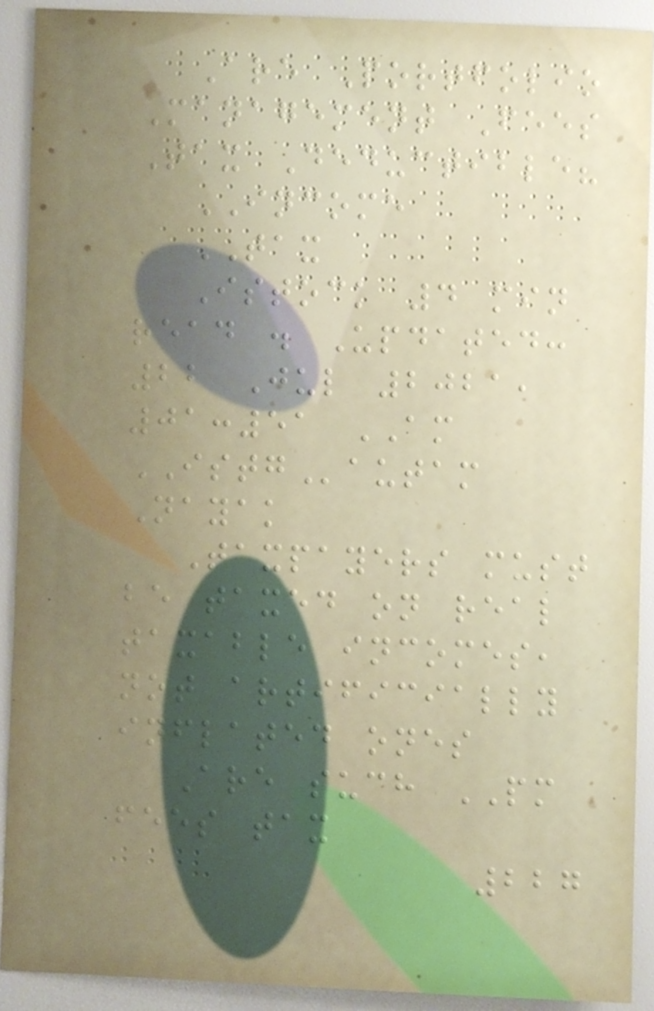Are Portfolio
Management Fees
Tax Deductible?
INCOME
TAX
Istock 4 min
read . Updated:
22 Jul 2021,
01:51 AM
ISTGautam
Nayak
Taxpayers must
be taxed on real
taxable incomes,
not artificially
inflated ones
Are such PM
fees tax
227
